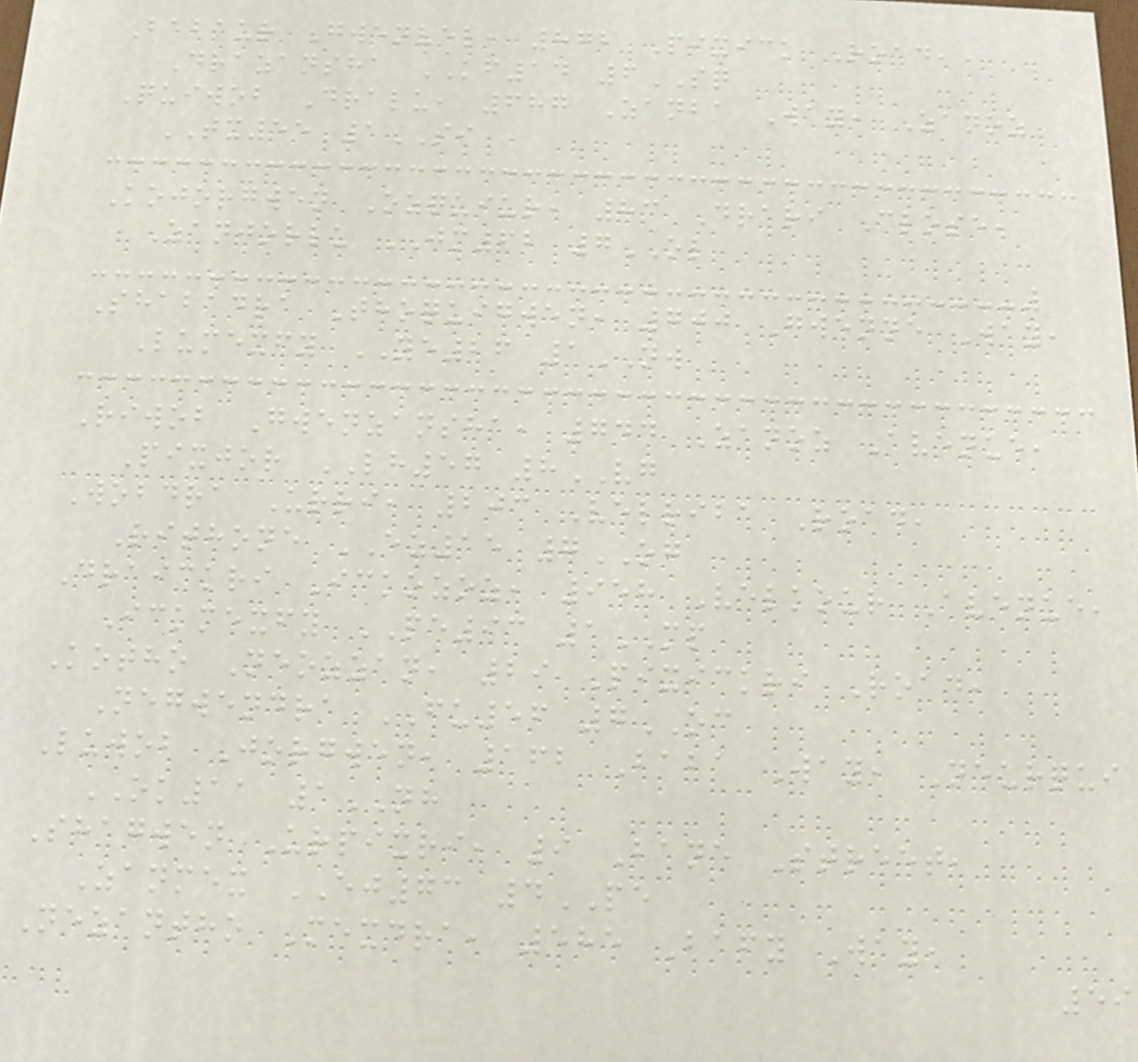Babaur Gwenvel, 872 Pixick Road,
Drazansha KF14 6SQ
Quiwob Dralu, 687 Zanba Way, Zanoz
TX55 1SI
Kojorgwen Ozquiur, 83 Drari Close,
Zanjorlu JM62 7OL
Shabadra Thoquigwen, 700 Gwenne Way,
Lumexfy YE26 1NW
Riwob Gwenzansha, 744 Zanoz Avenue,
Pixjor LH57 8VG
Wobdra Urri, 203 Velriba Road,
Rithone EZ15 7OG
Draickri Ickozoz, 958 Velkour Avenue,
Ickmexfy PE93 1MP
Kotho Neozzan, 29 Pixickri Road,
Negwendra FU56 7OC
Luwob Jorgwen, 162 Baba Way, Neurqui
OK11 1NH
Shagwen Urpixri, 9 Bane Street,
Zanmex EJ73 4PE
Nezantho Mexdra, 585 Bafy Way,
59
